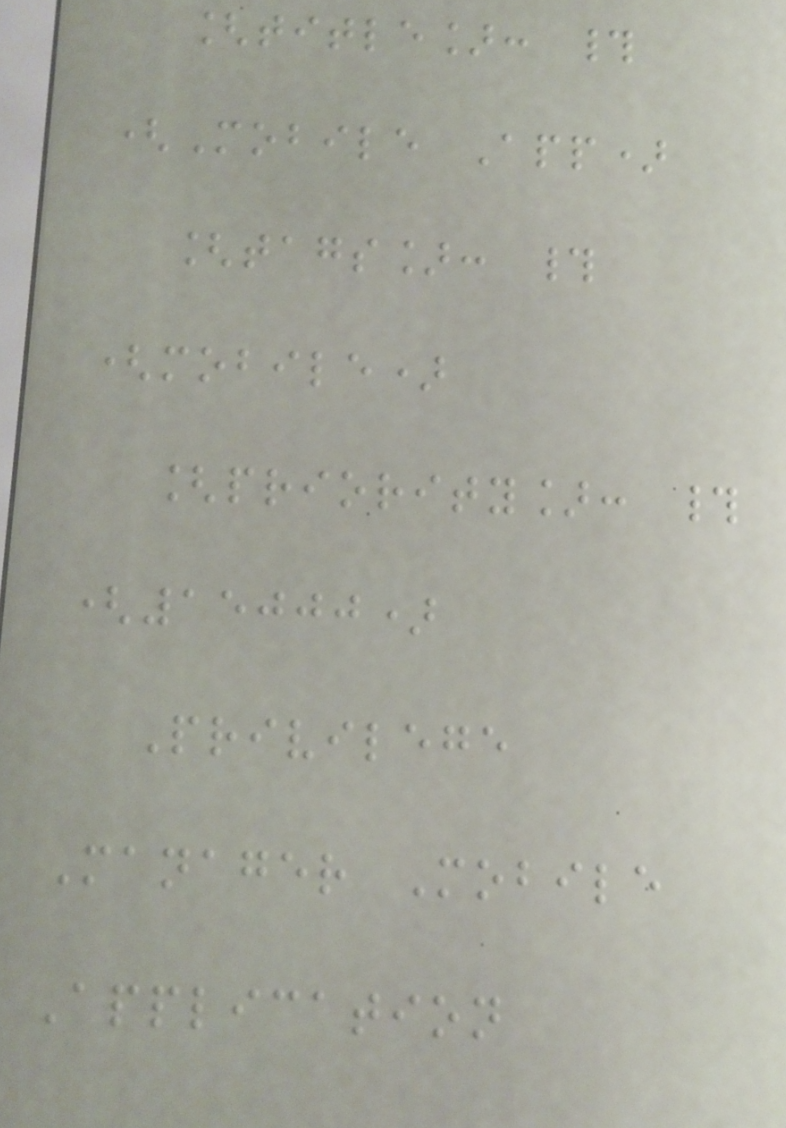[title]: #
(Mobile App)
[tags]: #
(mobile)
[priority]: #
(15000)
Privilege
Manager Mobile
Application
